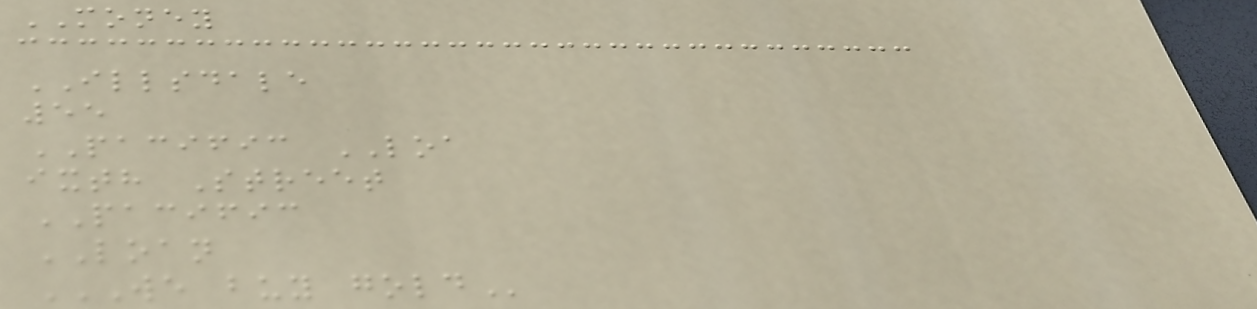MONEY
ILLSDALE
55
PACIFIC LOA
ixth Street
PACIFIC
LOAN
WE BUY GOLD
